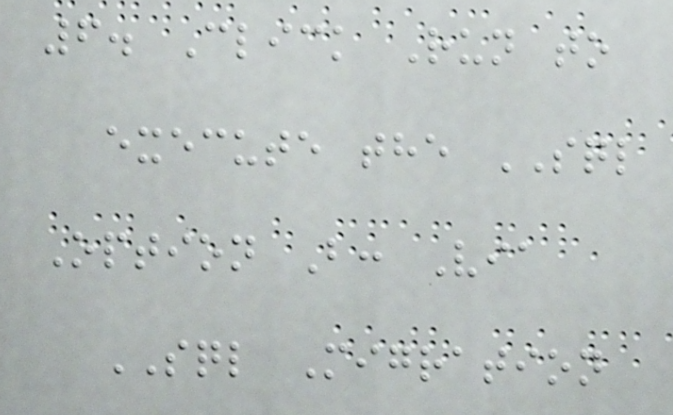6. Click Run to
execute the SQL
Option B: Via
SQL Migration
